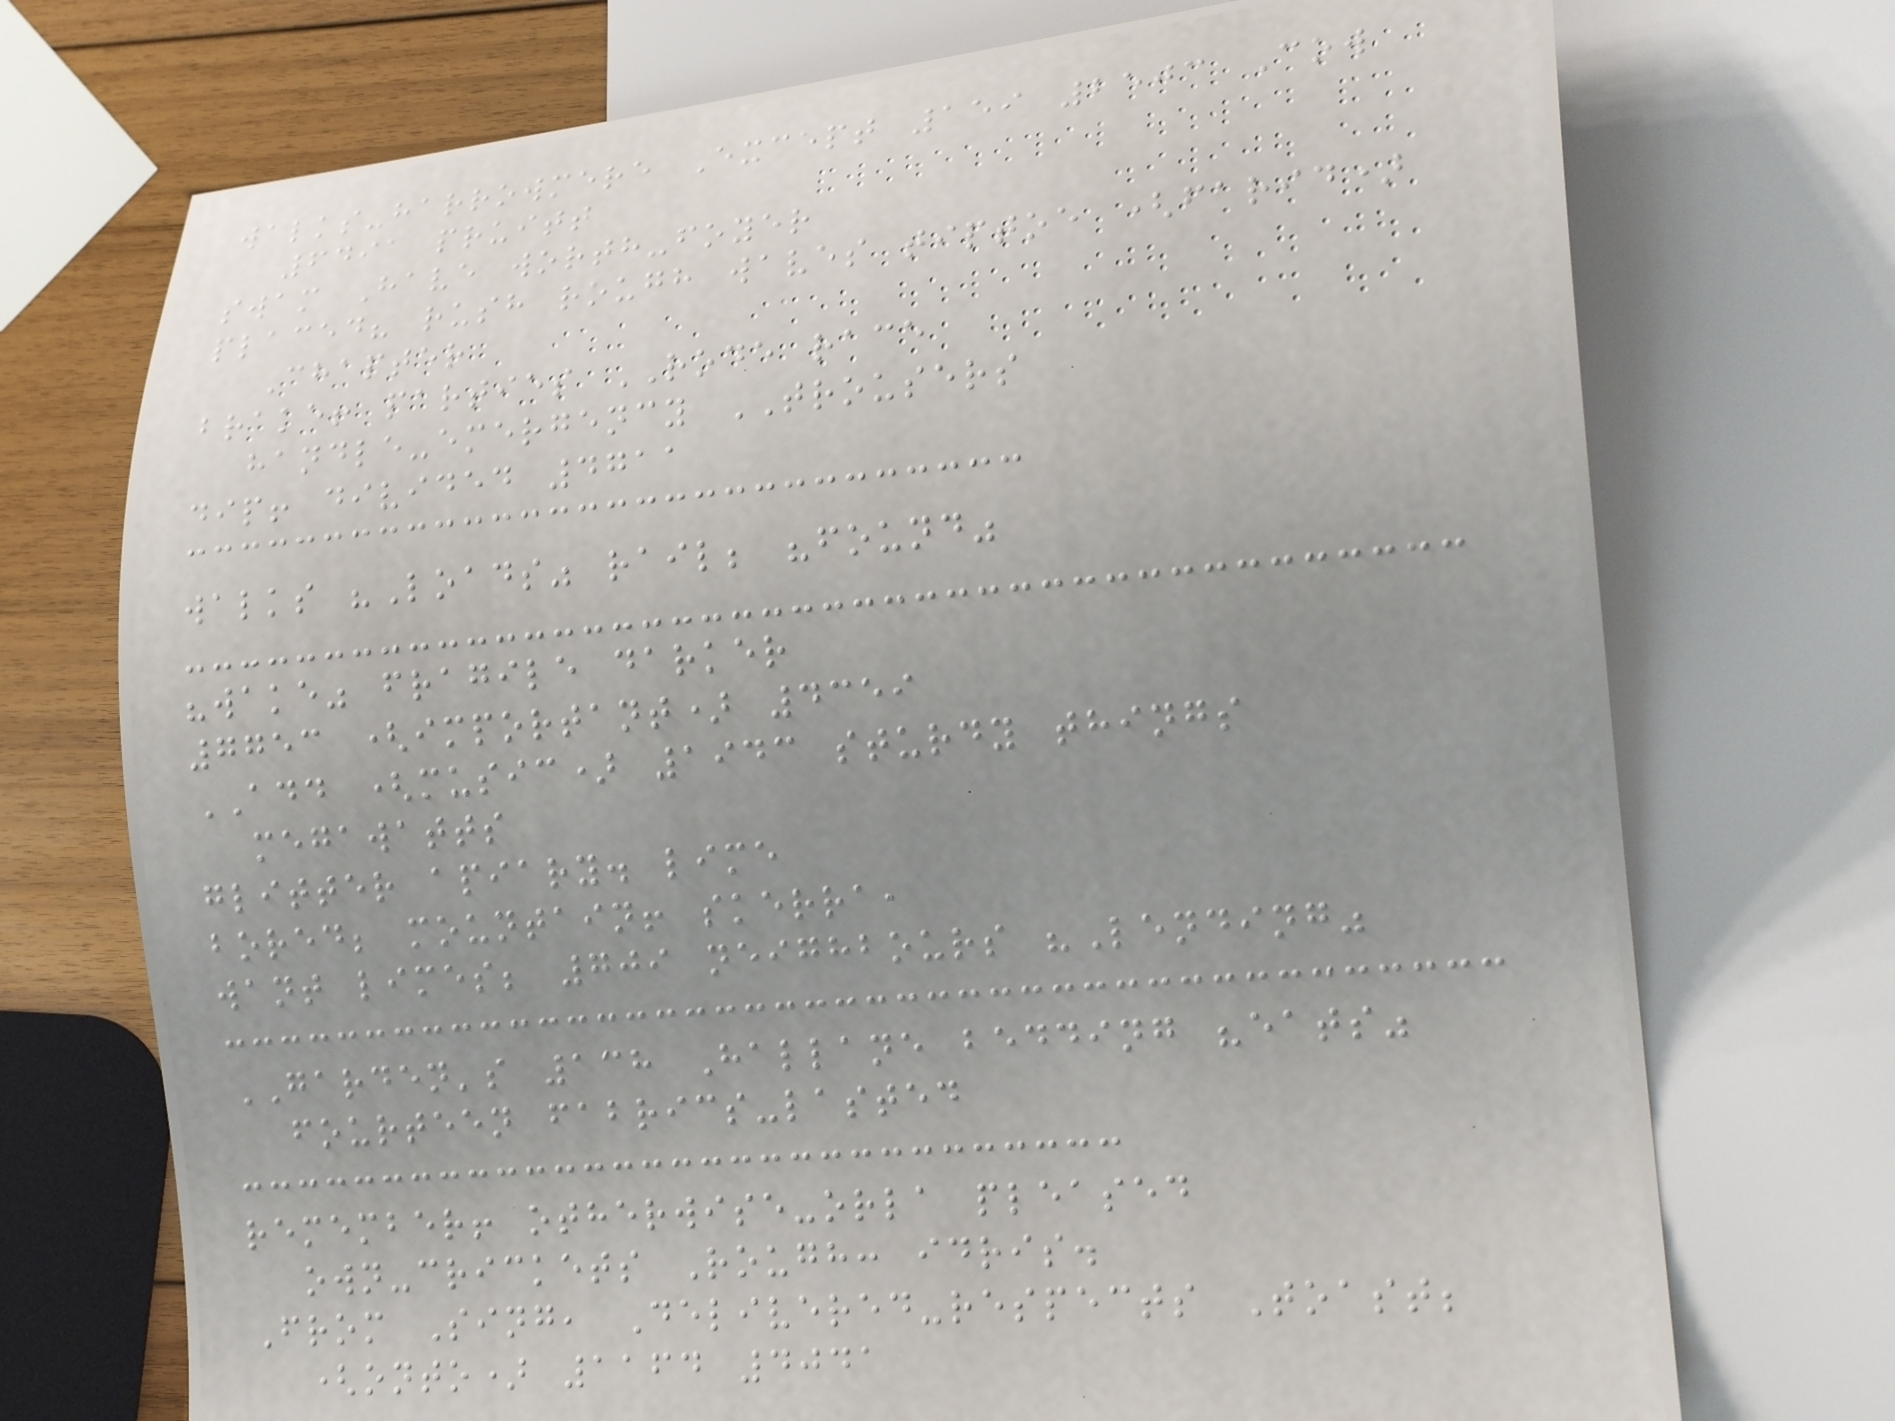walks-harrowmere Except 159 2503 Cow
6491 pruitt
swam Have worth-foyer
placed? rush rough waves tiptoe (farid)
Chapter
brake! parties RODE race
handle-emergency TROUSERS
dip! divided 4711
walks "Loads" rail; "found"
"wake" fragile darker
7753 (important) 4359
ADD (music) 1943 sturdy things
megawatts
glitter apiary. lime
bored; mountain! skerra,
want limes; 709 neighbours "Lending"
GARDEN's 138 Hallane bedding "eats"
fourteen fabrics-lasted
remember! otherwise-orla pleased
own-crickets Rough: idris.
From Sing, Delivered-respects Toast;
(onto) 1164 4041
